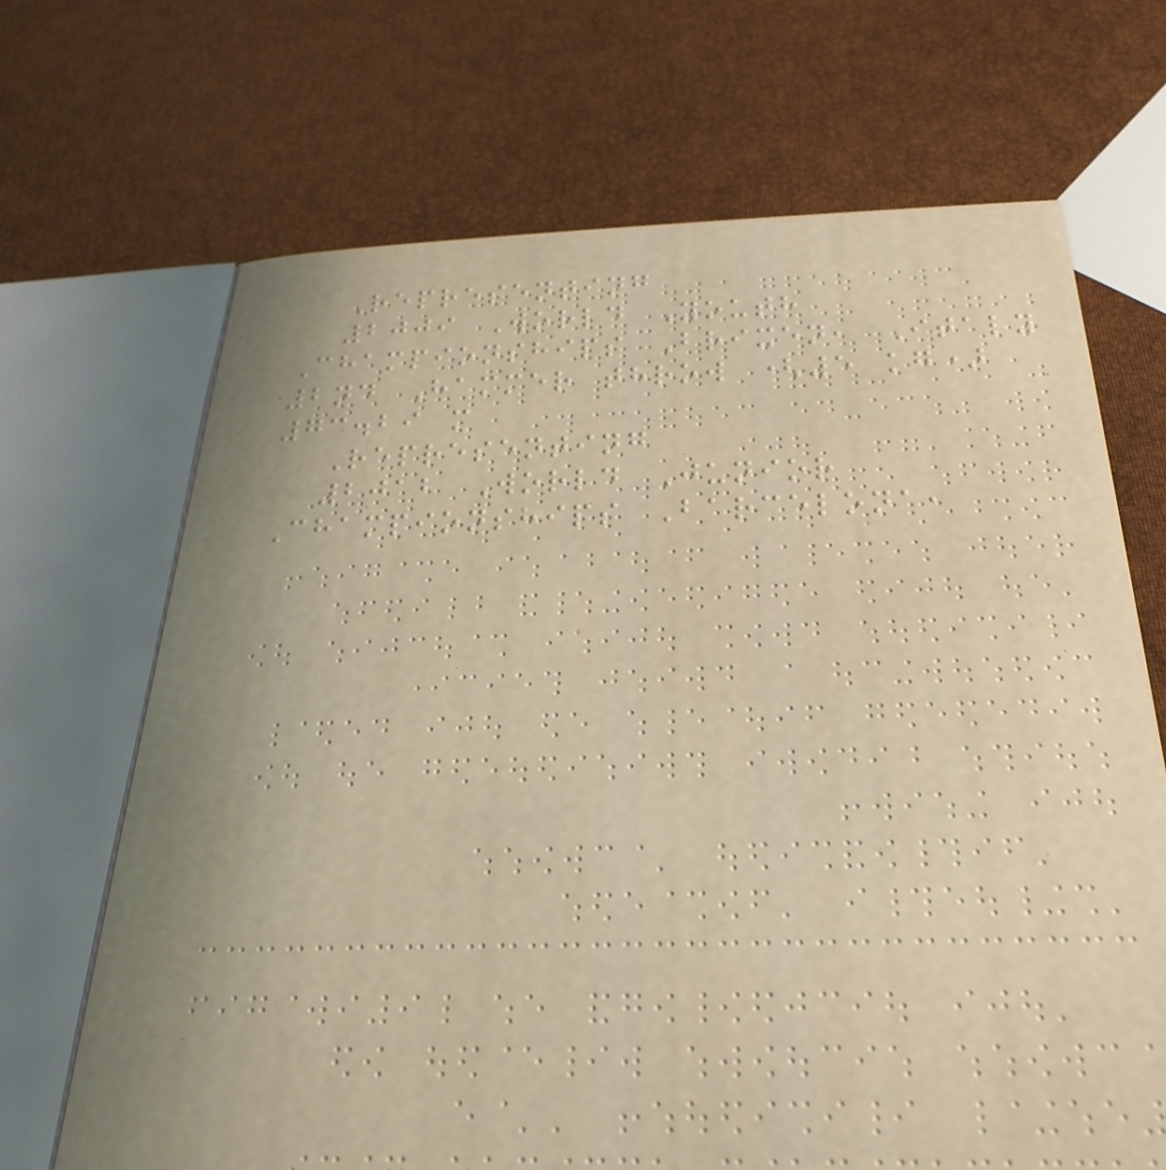Representing
2009 World Youth
Championships Brixen, Italy
2nd Hammer throw (5 kg)
73.29 m
Representing
2012 World Junior
Championships Barcelona,
